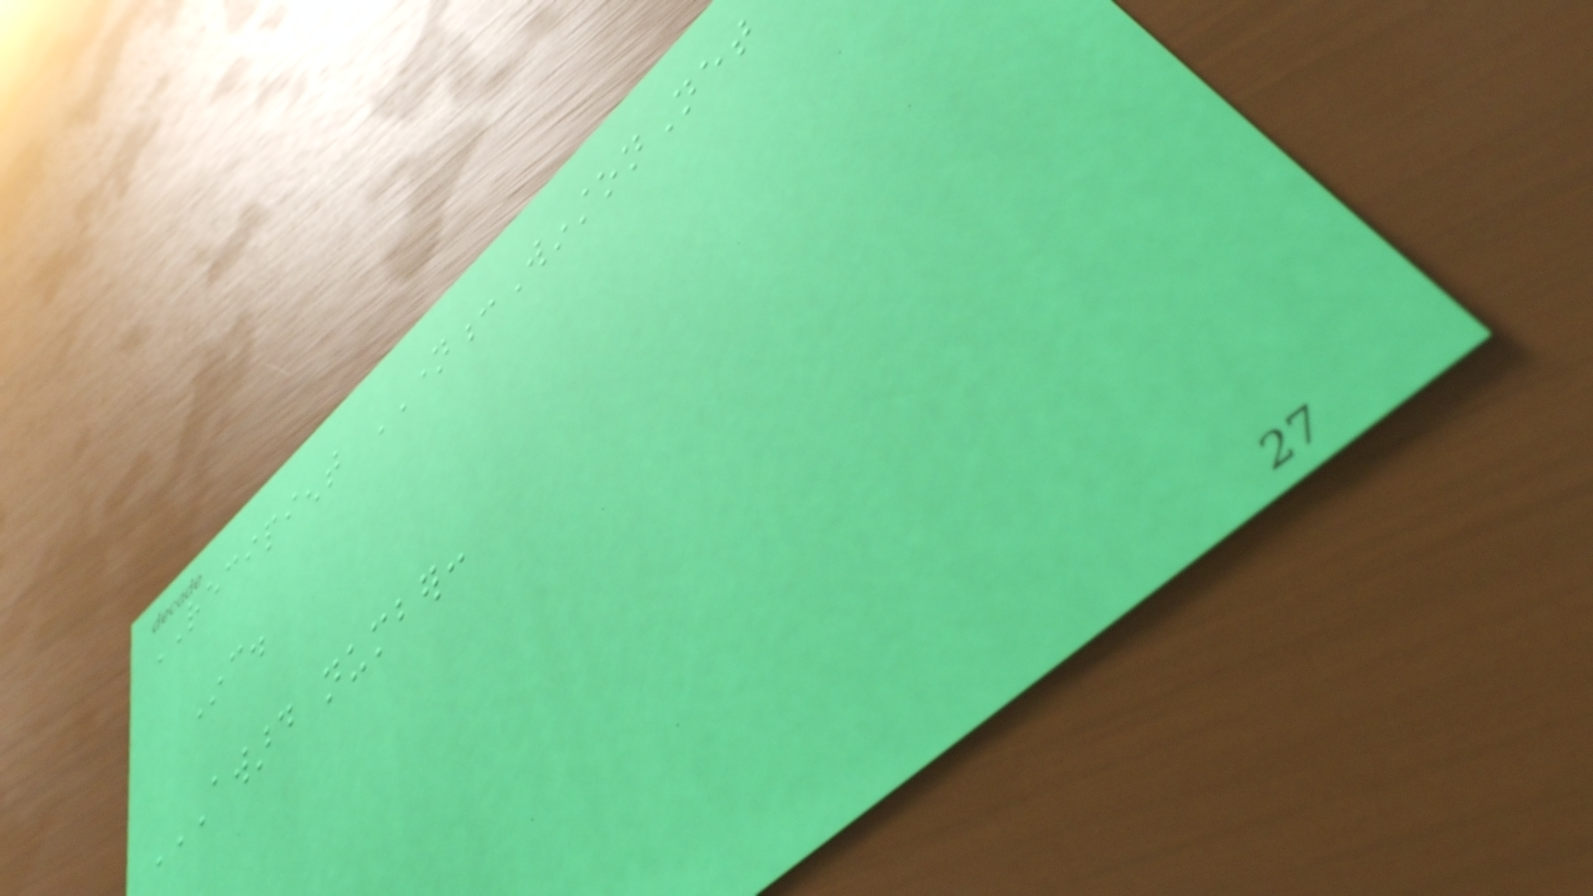RECIPIENT NAME:WinstonNet
Inc.
AWARD NUMBER:
